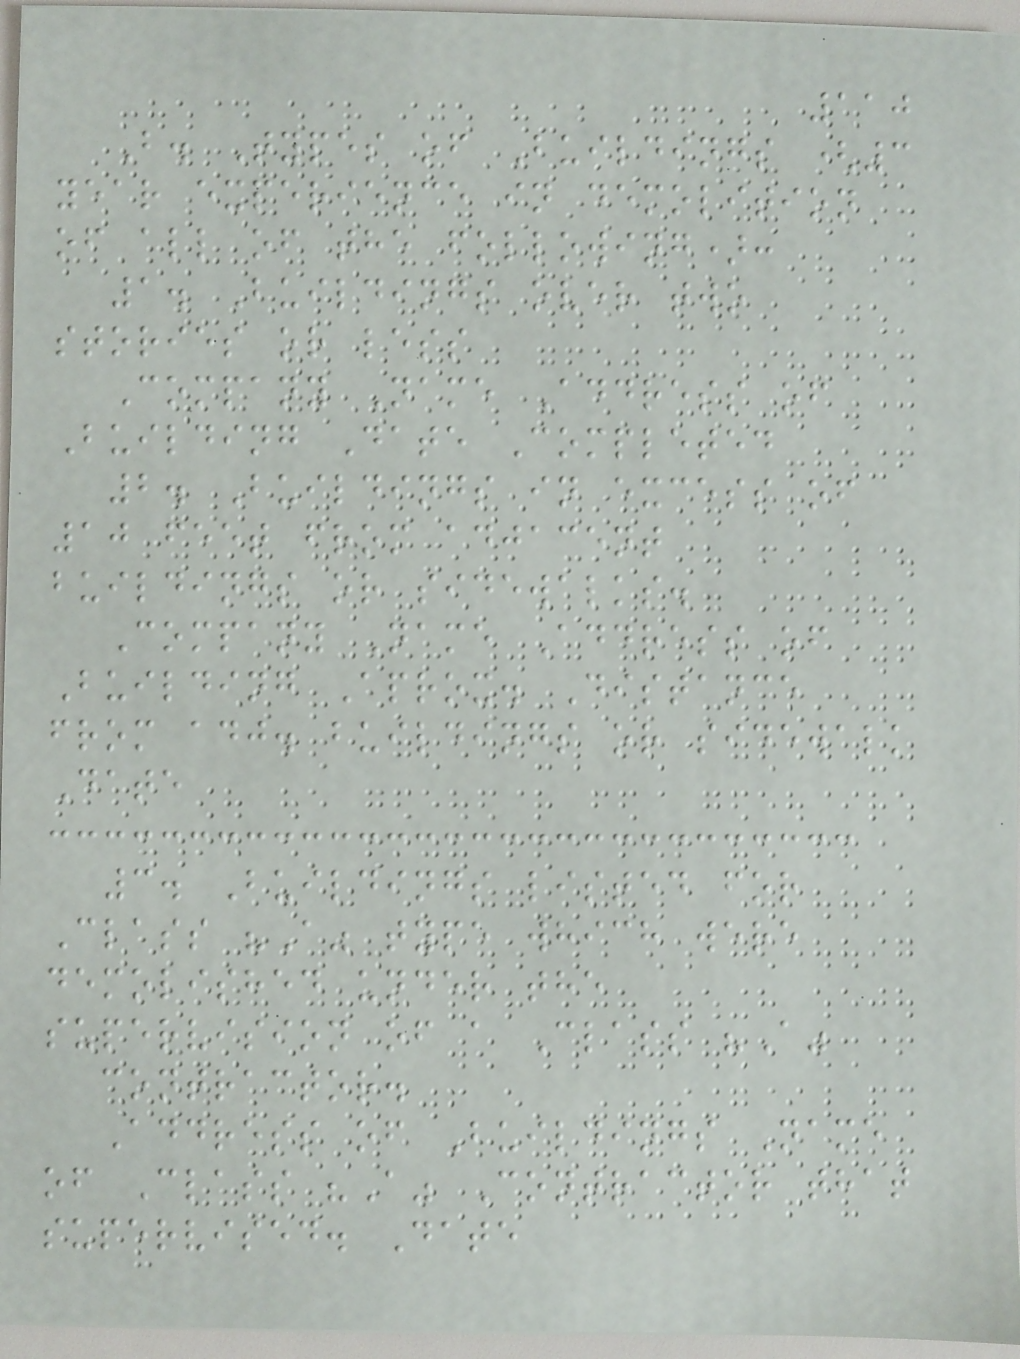110
B. Types of Buildings (3
year experience in demolition
of all of the following):
1. Buildings over two
stories or less
Company Name Address of
Building Date Completed
2. Buildings in excess of
10 feet from adjacent
buildings or sidewalks.
Company Name Address of
Building Aprox. Distance
from adj. buildings or sidewalk
Date
3. Buildings listed for
Class "A" type which were
demolished under the
supervision of a Class "A"
contractor.
Address of Buildings Name
of Class "A" Contractor that
supervised. Date
